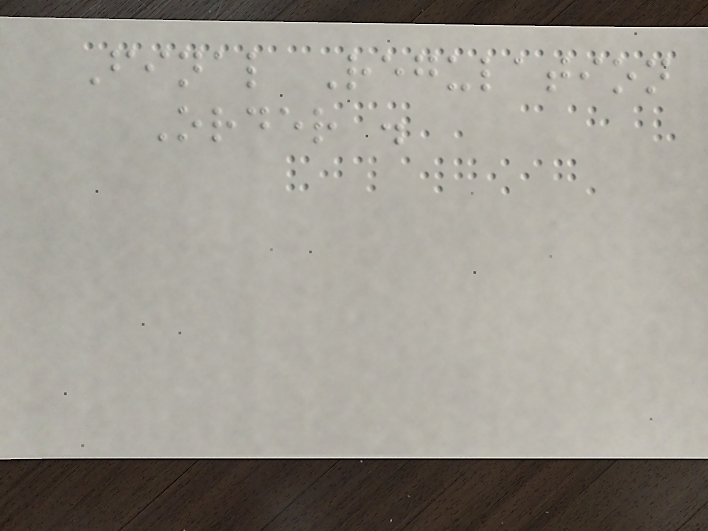Final Regulation
Order .
